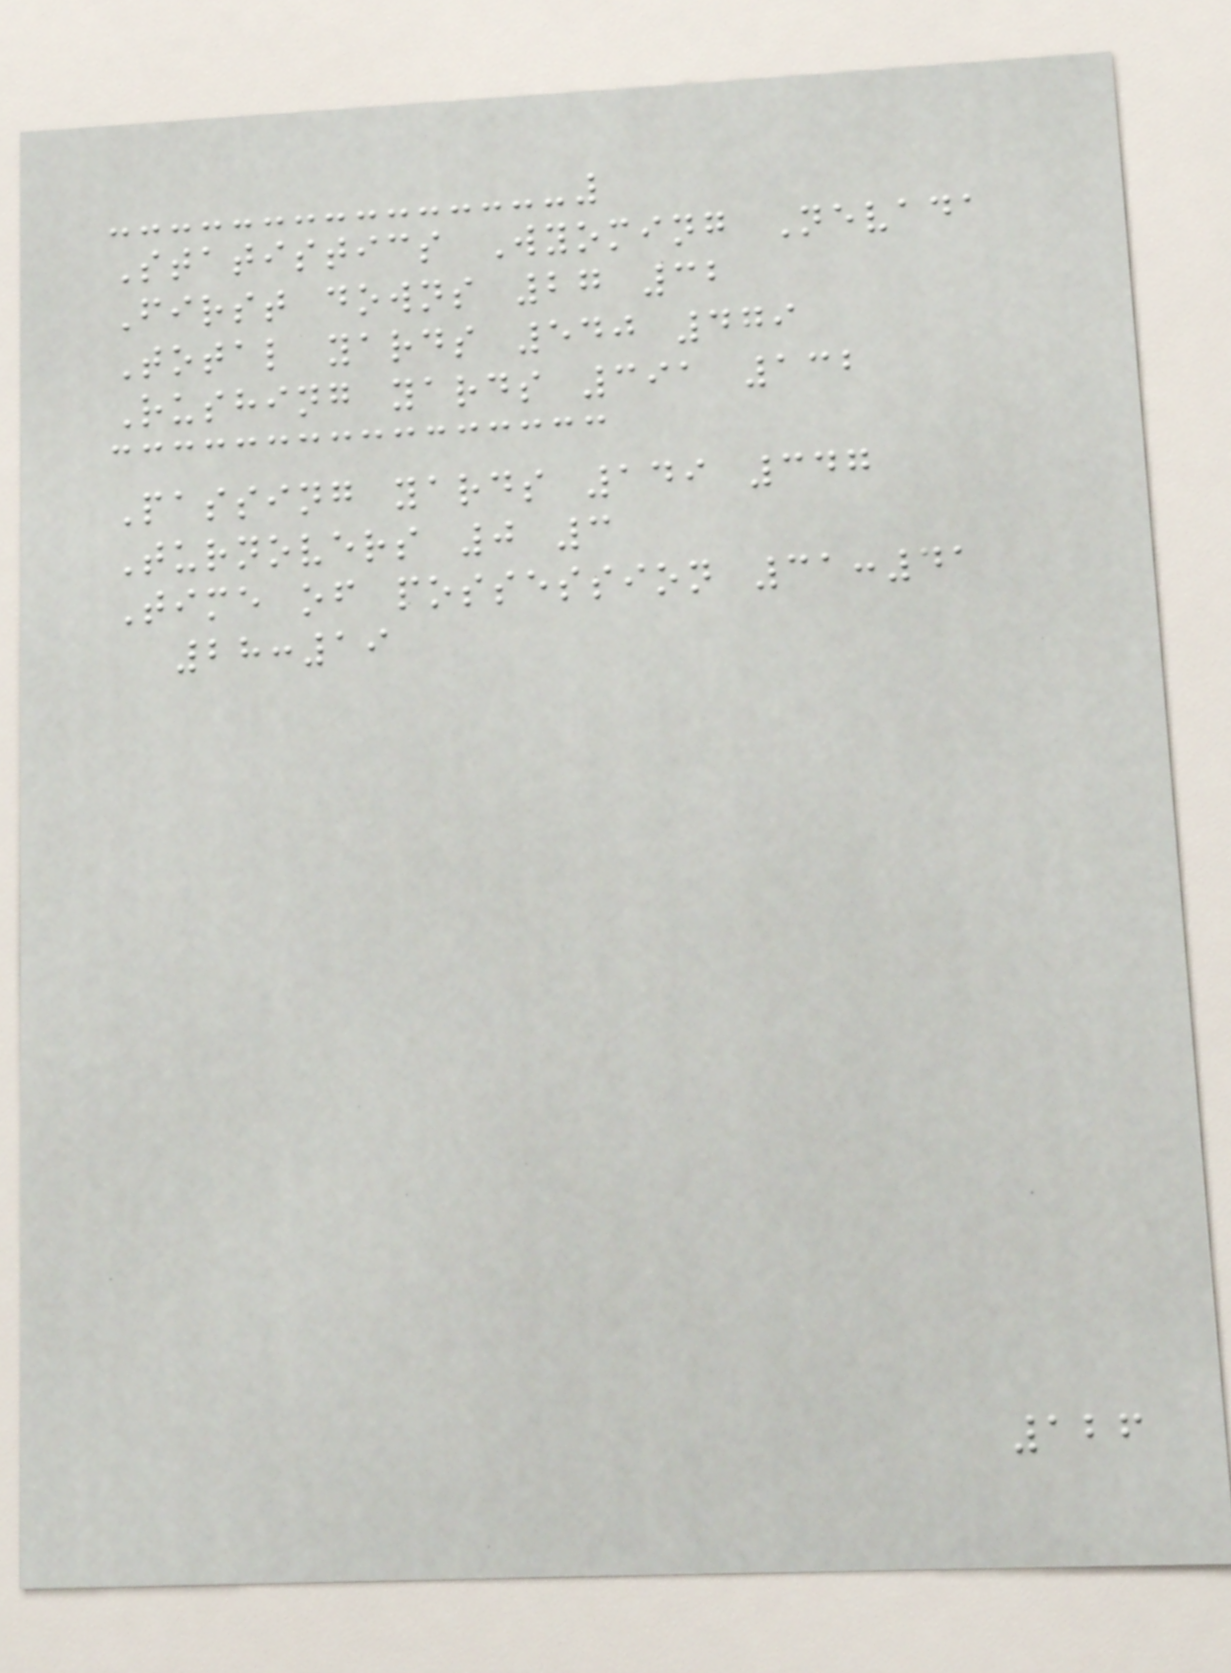Statistics Wyoming Nevada
First downs 27 32
Total yards 540 479
Rushing yards 391 132
Passing yards 149 347
Turnovers 0 3
Time of possession 31:41
28:19
126
